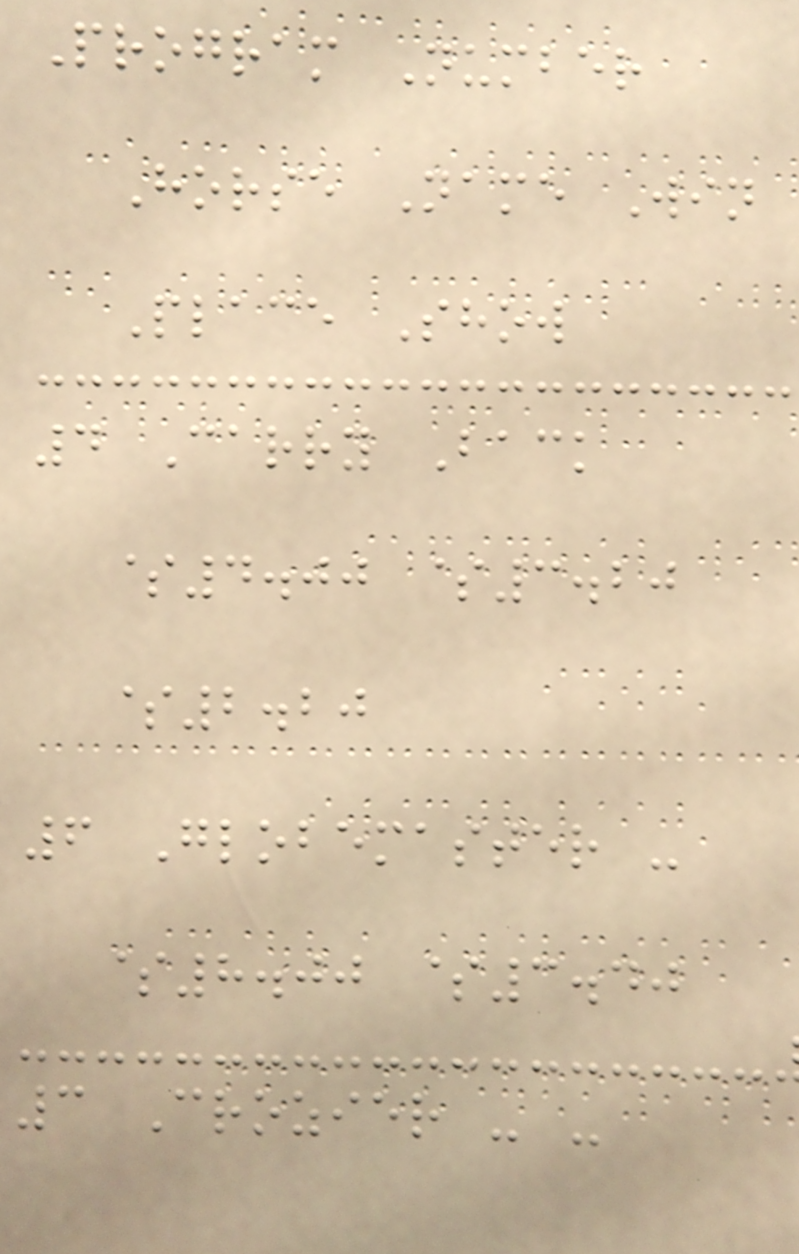Program Number
Horse Name Win
Place Show
4 Carry Back
$4.00 $3.20
$2.20
6 Globemaster -
$8.00 $3.40
3 Crozier - -
